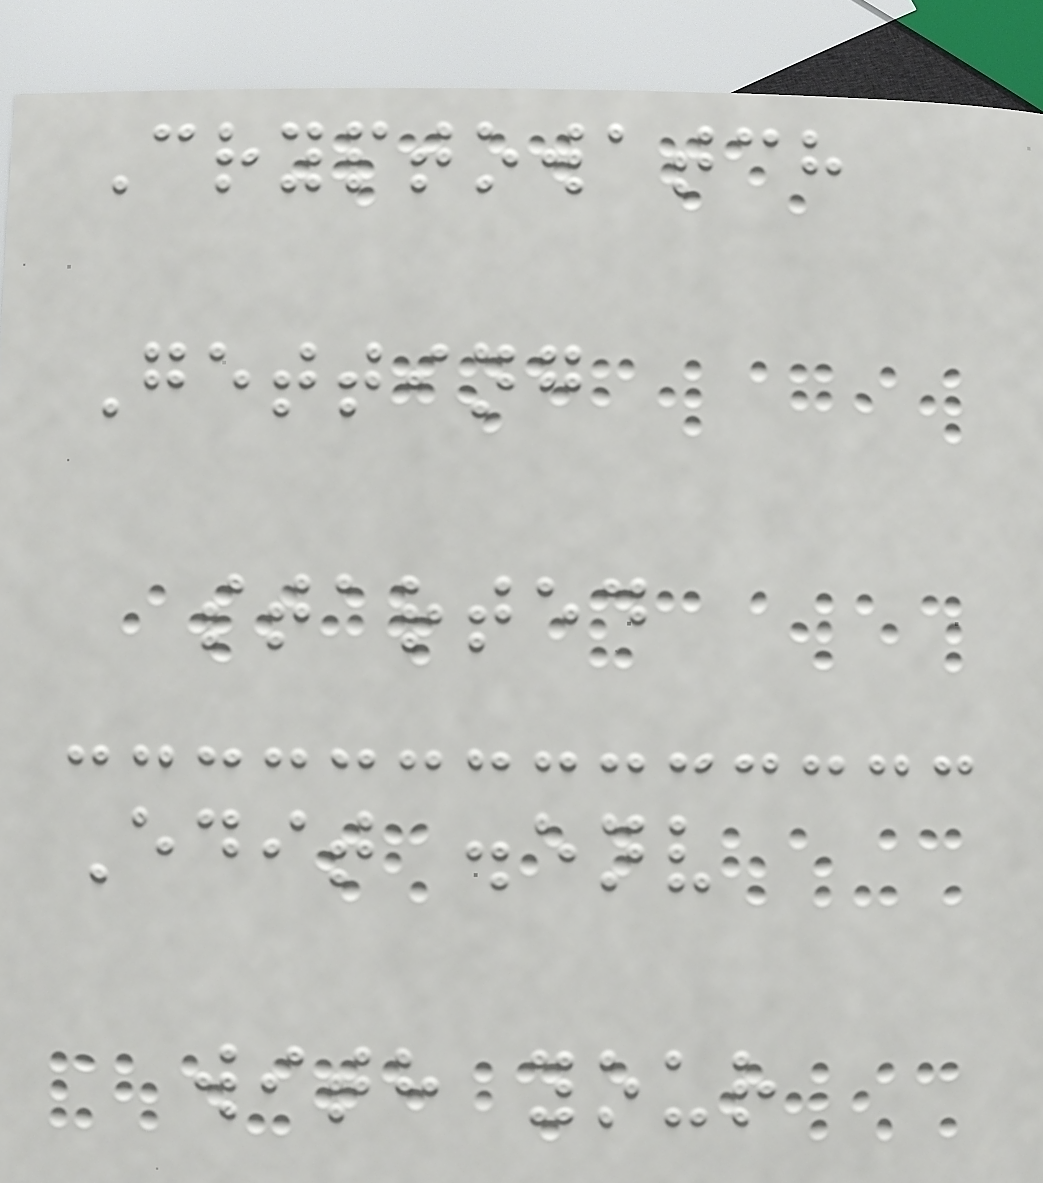Cryptowatch
Getting
started
Edit .env
with your
